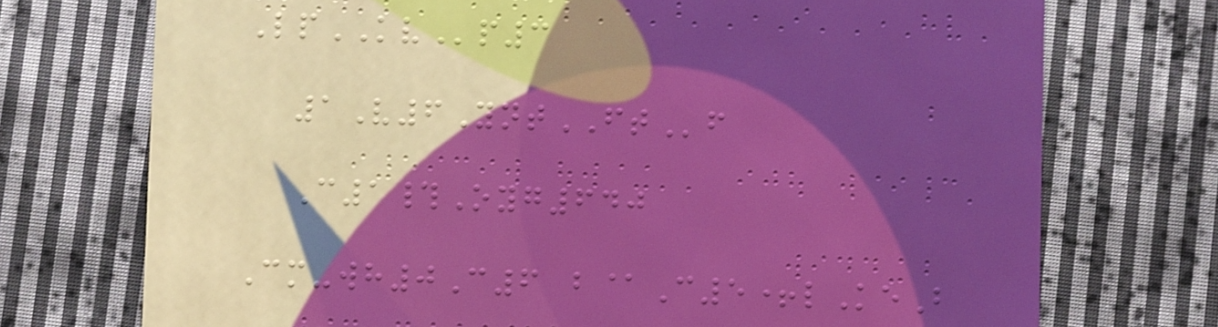LpKVp3
1V6YntFTf
C1#Oyg640
Cm-wh0C6 b@C5+lKeB
